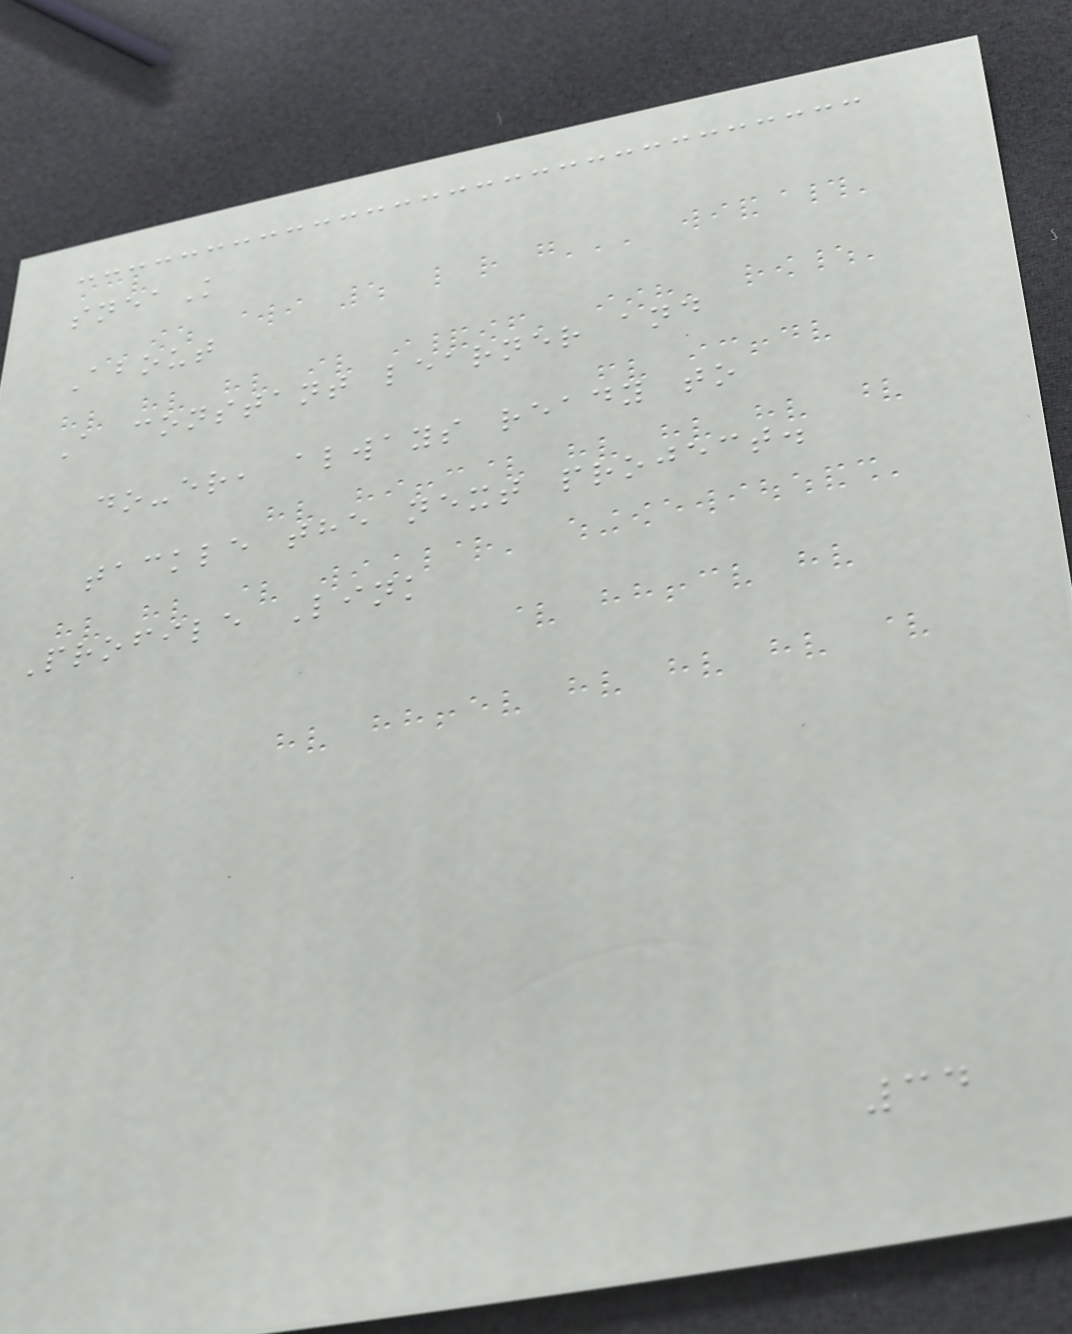sneaK
About
A constant learner and
do-er, always ready to
tackle the next project.
Profile Link
34
